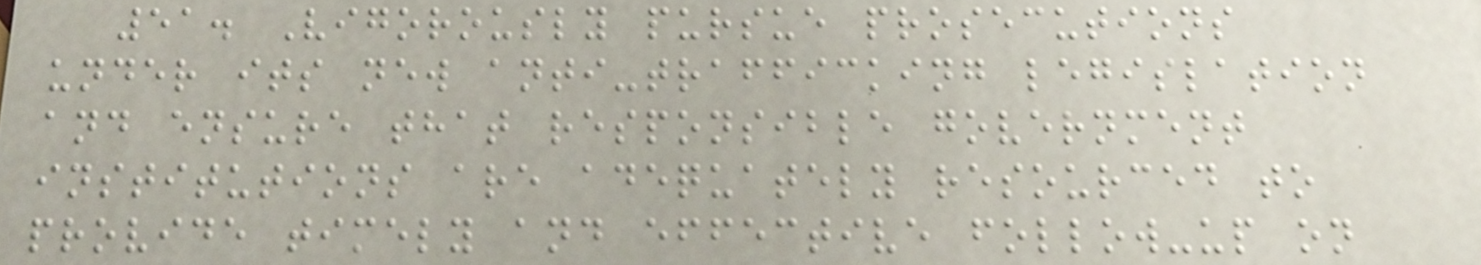51. Vigorously pursue prosecutions
under its new anti-trafficking legislation
and ensure that responsible government
institutions are adequately resourced to
provide timely and effective follow-up on
